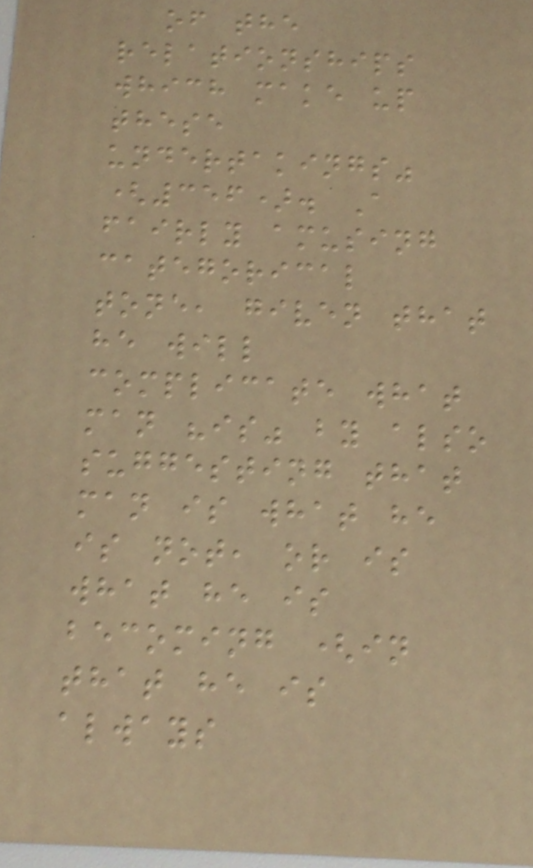of the
relationships
which make up
these
undertakings"
(356). A
fairly amusing
categorical
tone, given that
he will
complicate what
man "is" by also
suggesting that
man is what he
is not, or is
what he is
becoming (in
that he is
always
